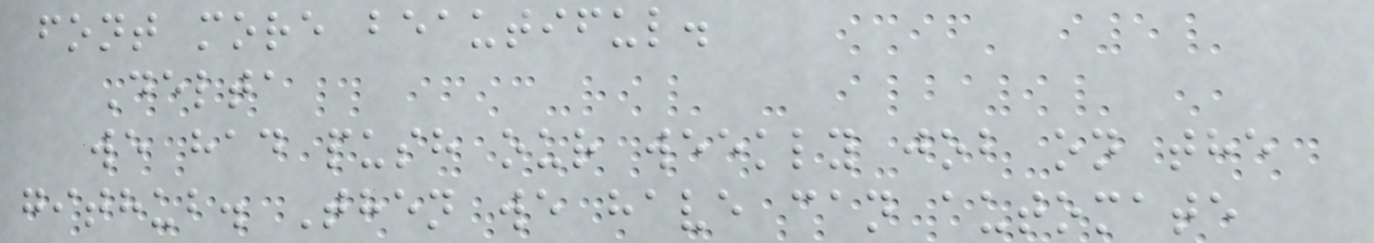font more beautiful.
Delta
we had push our weekly job on the
github. Then we have can automate
